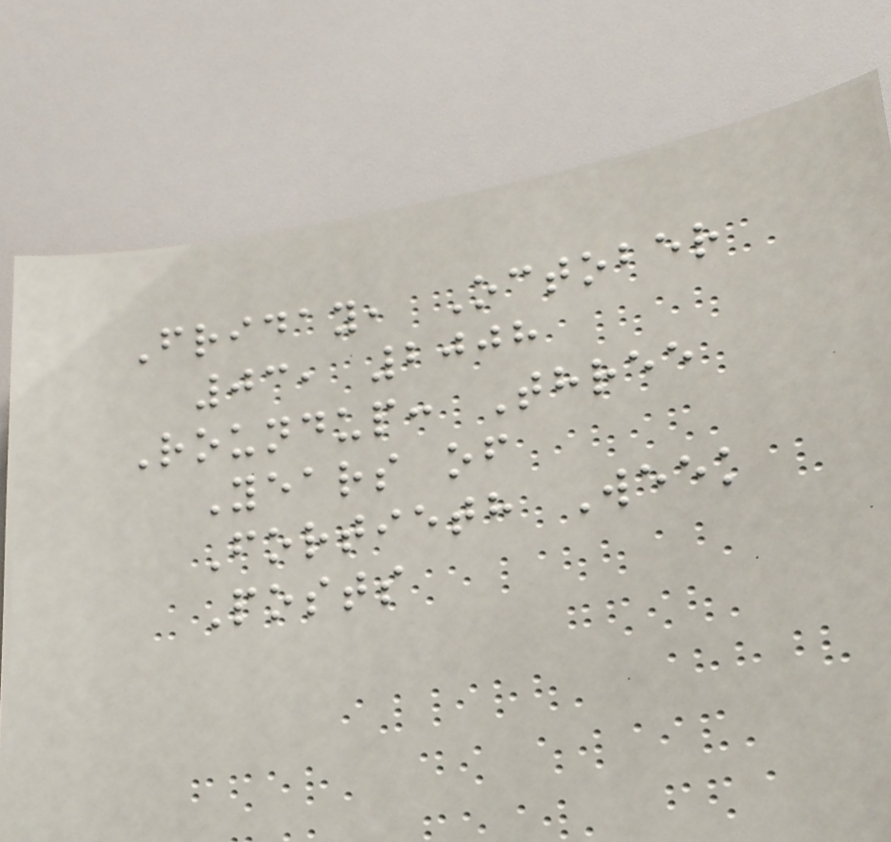Friday, October
03, 2008
Roundup: Three
Years of
Fortieth Week
Posts
